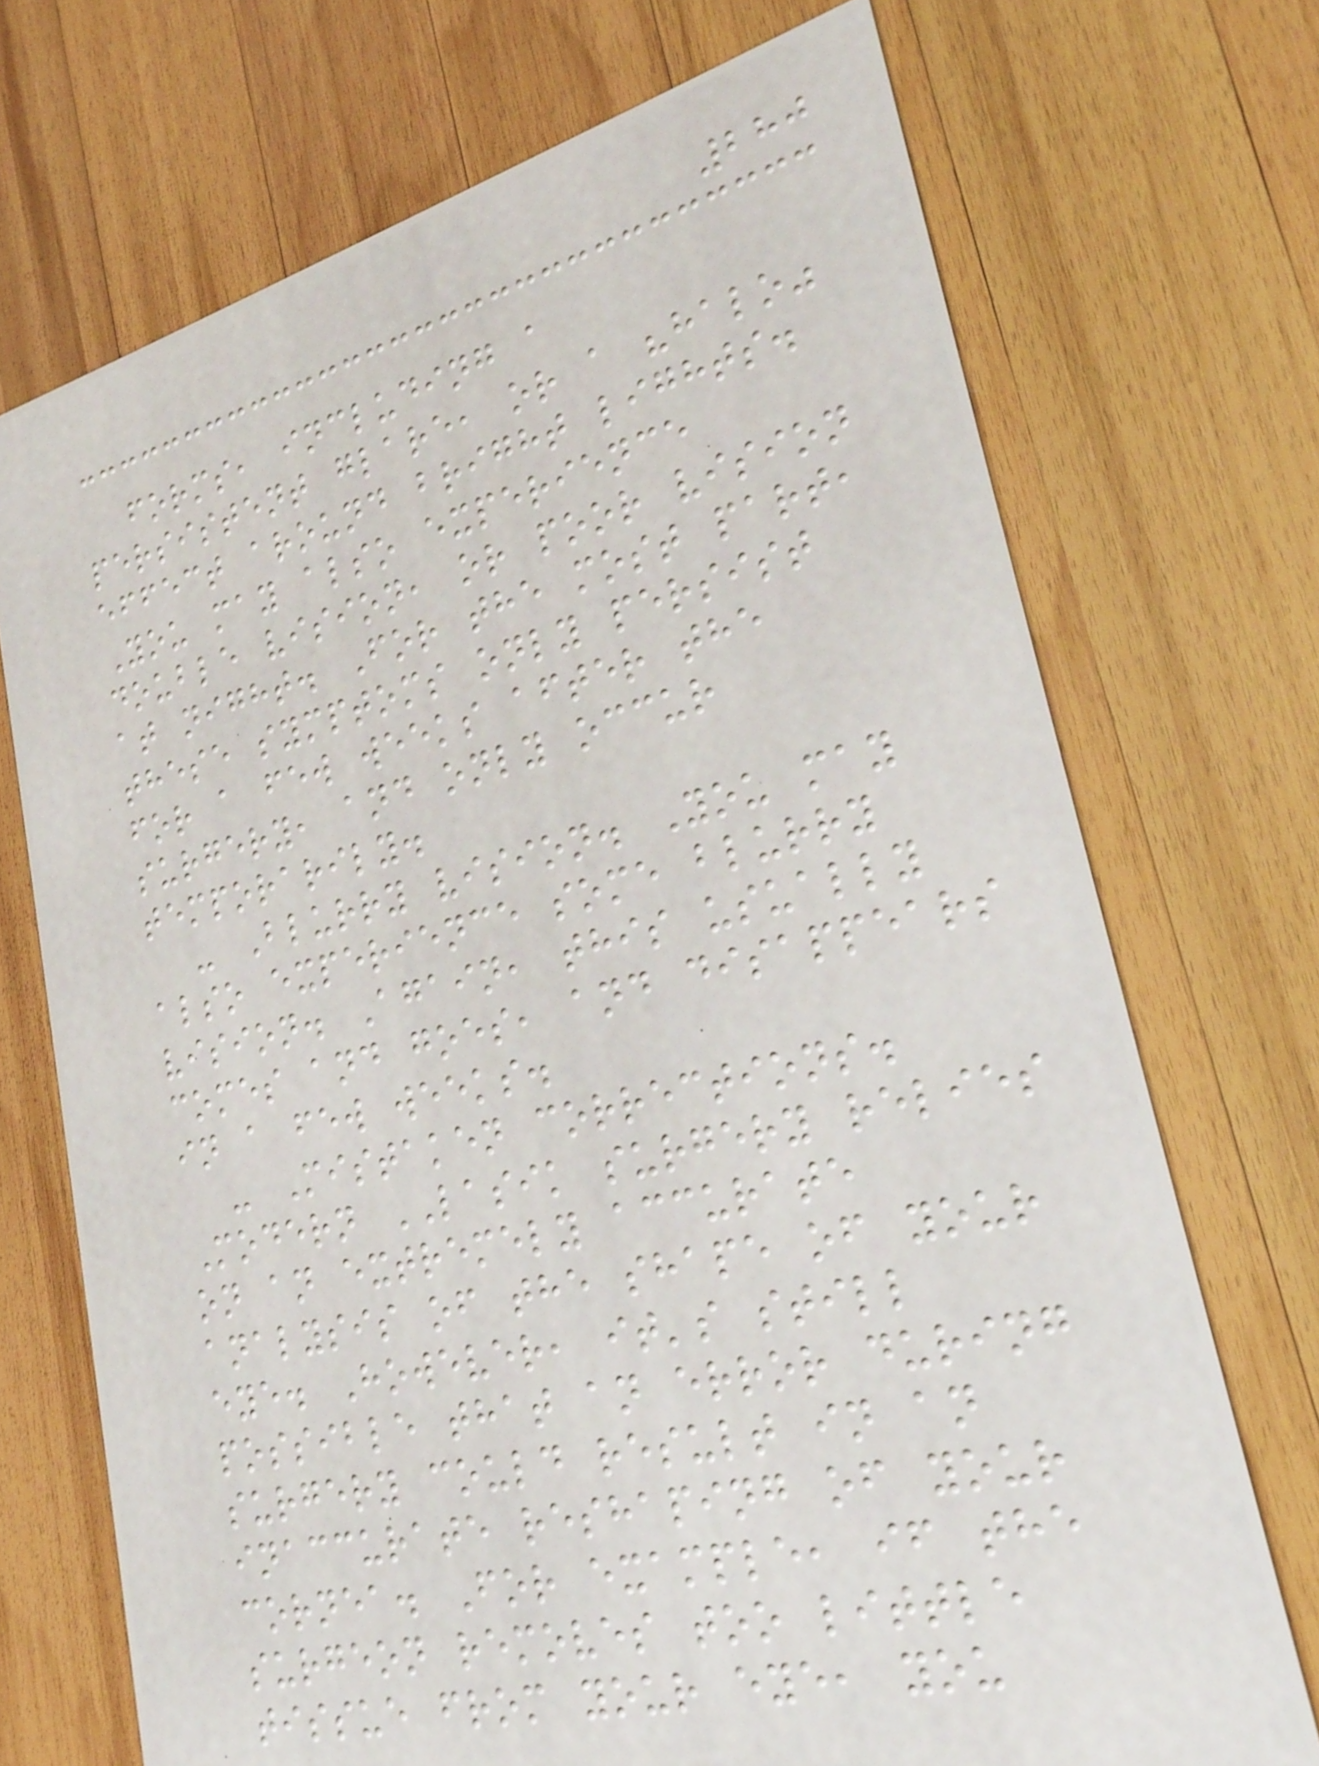280
forms, including a
persistent glare, or a "halo"
effect around bright lights.
You may also experience
double vision, or poor vision
at night. For the most part,
these symptoms only persist
for a few weeks after the
surgery, and only occur
temporarily.
- Blurry vision. You may
also experience some blurry
vision. Again, this usually
comes and goes, and disappears
in a few weeks.
- Mistaken corrections.
Modern LASIK surgery relies
on an extremely accurate
analysis of the shape of your
eye. However, it's still
possible that an error during
surgery could result in an
inaccurate reshaping of your
cornea. For example, if the
surgeon removes too little
tissue from your eye, you
